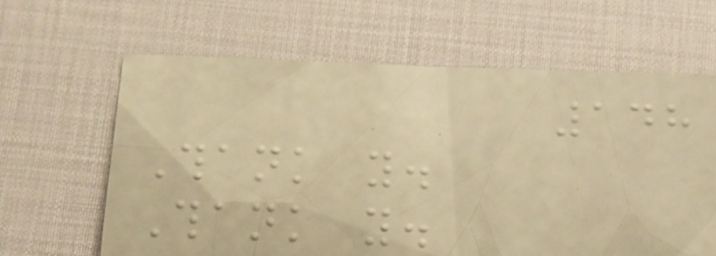148
Thank you.
Thank you.
